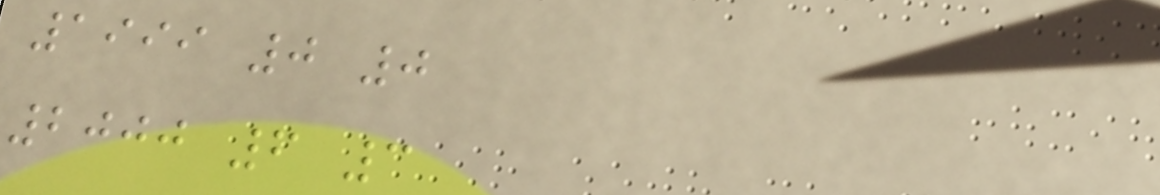1999 0 0
2000 6 3
